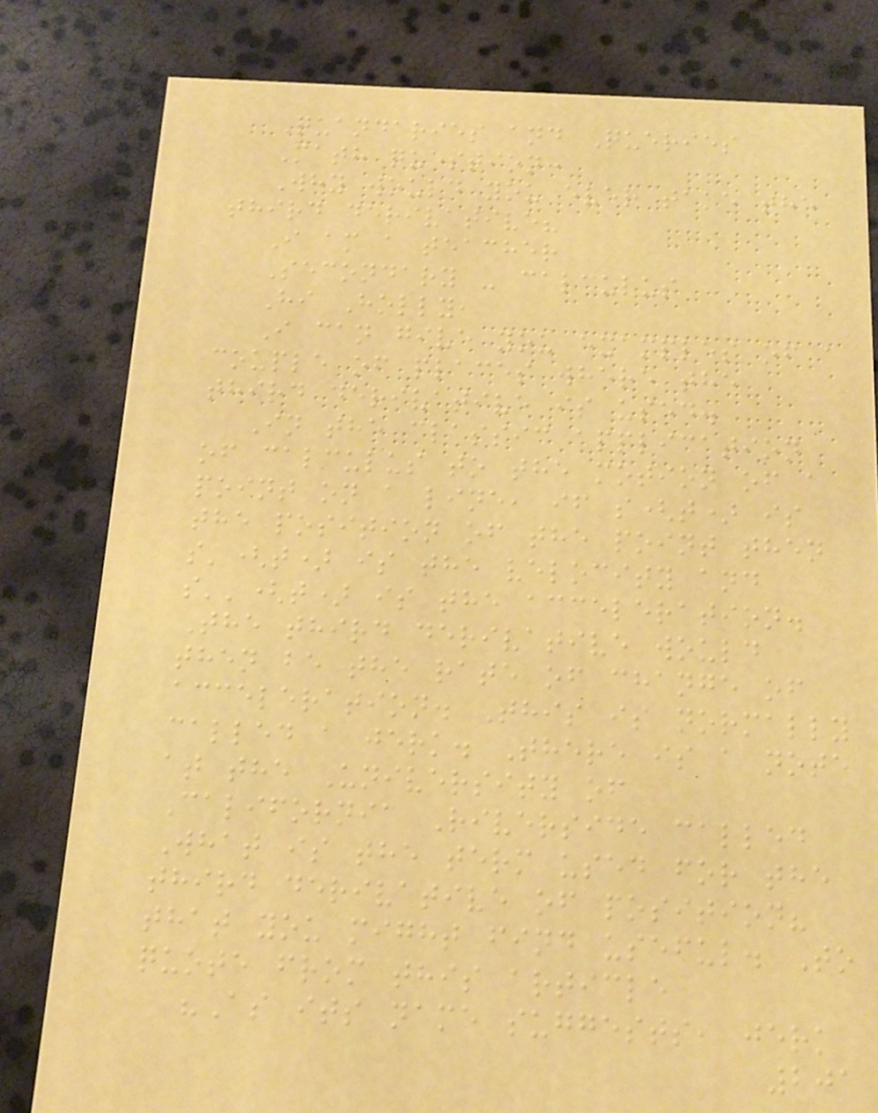Quandaries and Queries
Math question:
Why would you ever take the
third derivative?
I am a teacher
Secondary - calculus
Hi Holly,
I can give you examples of a
couple of places where the
third derivative is used.
In the classic application
of calculus to the motion of a
point on a line, if s(t) is
the position of the point then
s'(t) is the velocity and
s''(t) is the acceleration.
The third derivative would
then be the rate of change of
acceleration. This is normally
called a jerk. There is a note
at the University of
California Riverside called
What is the term used for the
third derivative of position?
that you might find useful. To
quote from this article
"As its name suggests, jerk
201
